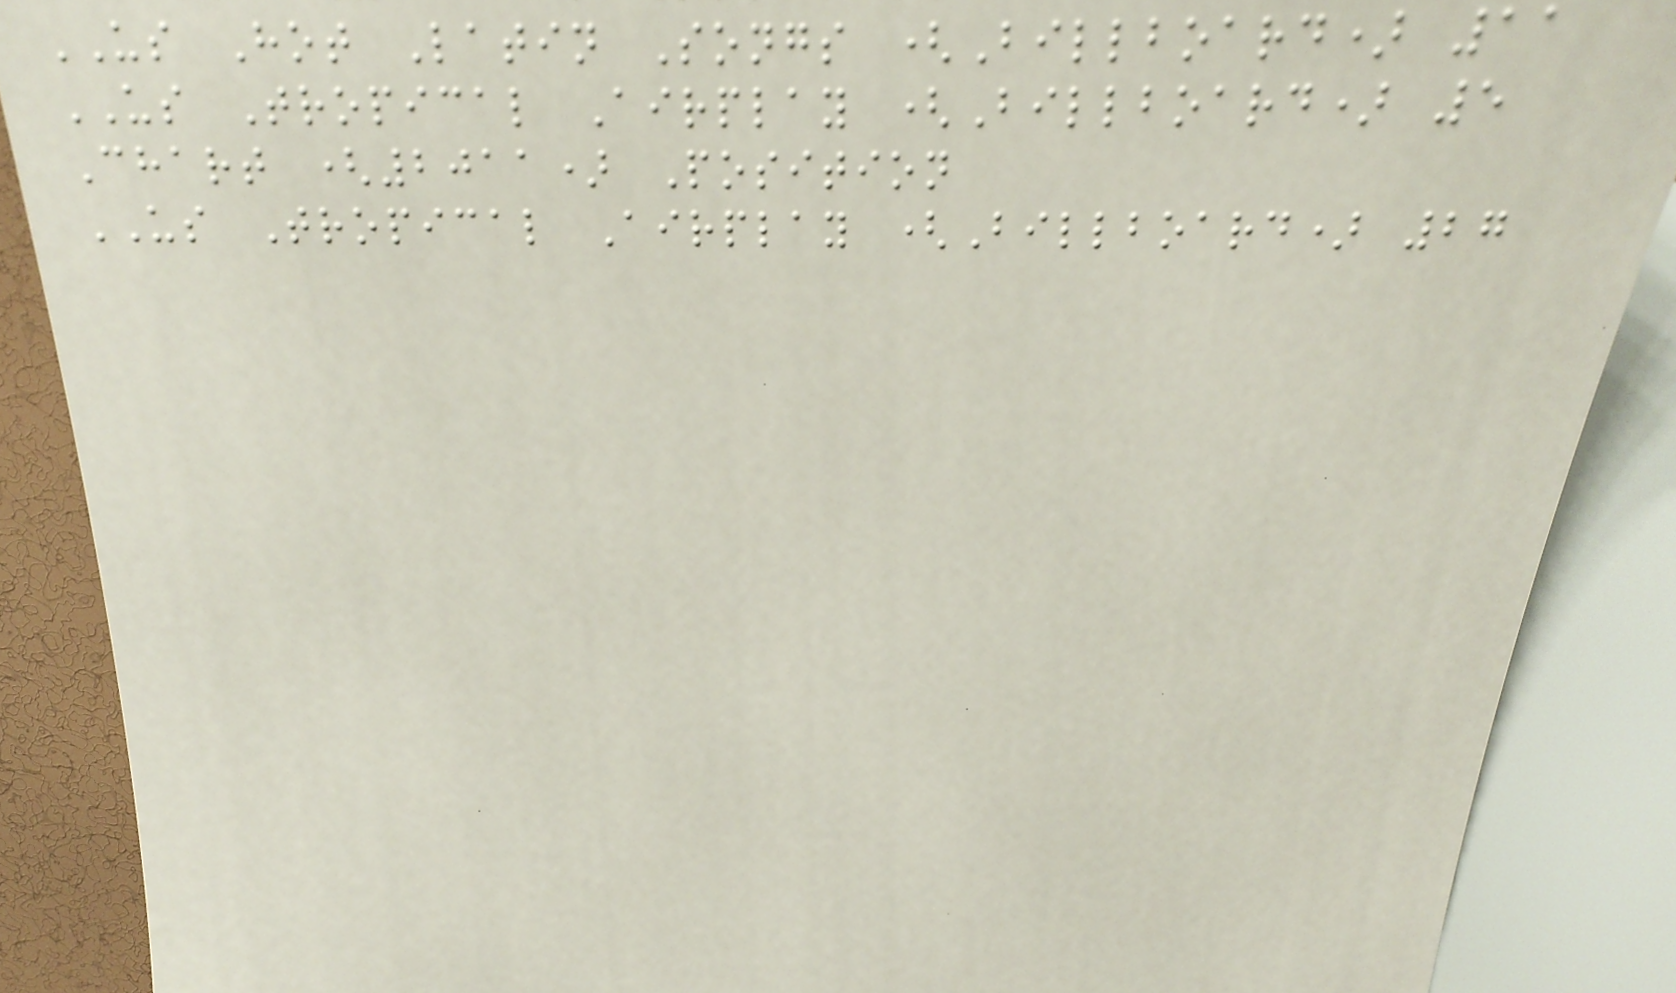US Hot Latin Songs (Billboard) 11
US Tropical Airplay (Billboard) 5
Chart (2011) Position
US Tropical Airplay (Billboard) 27
